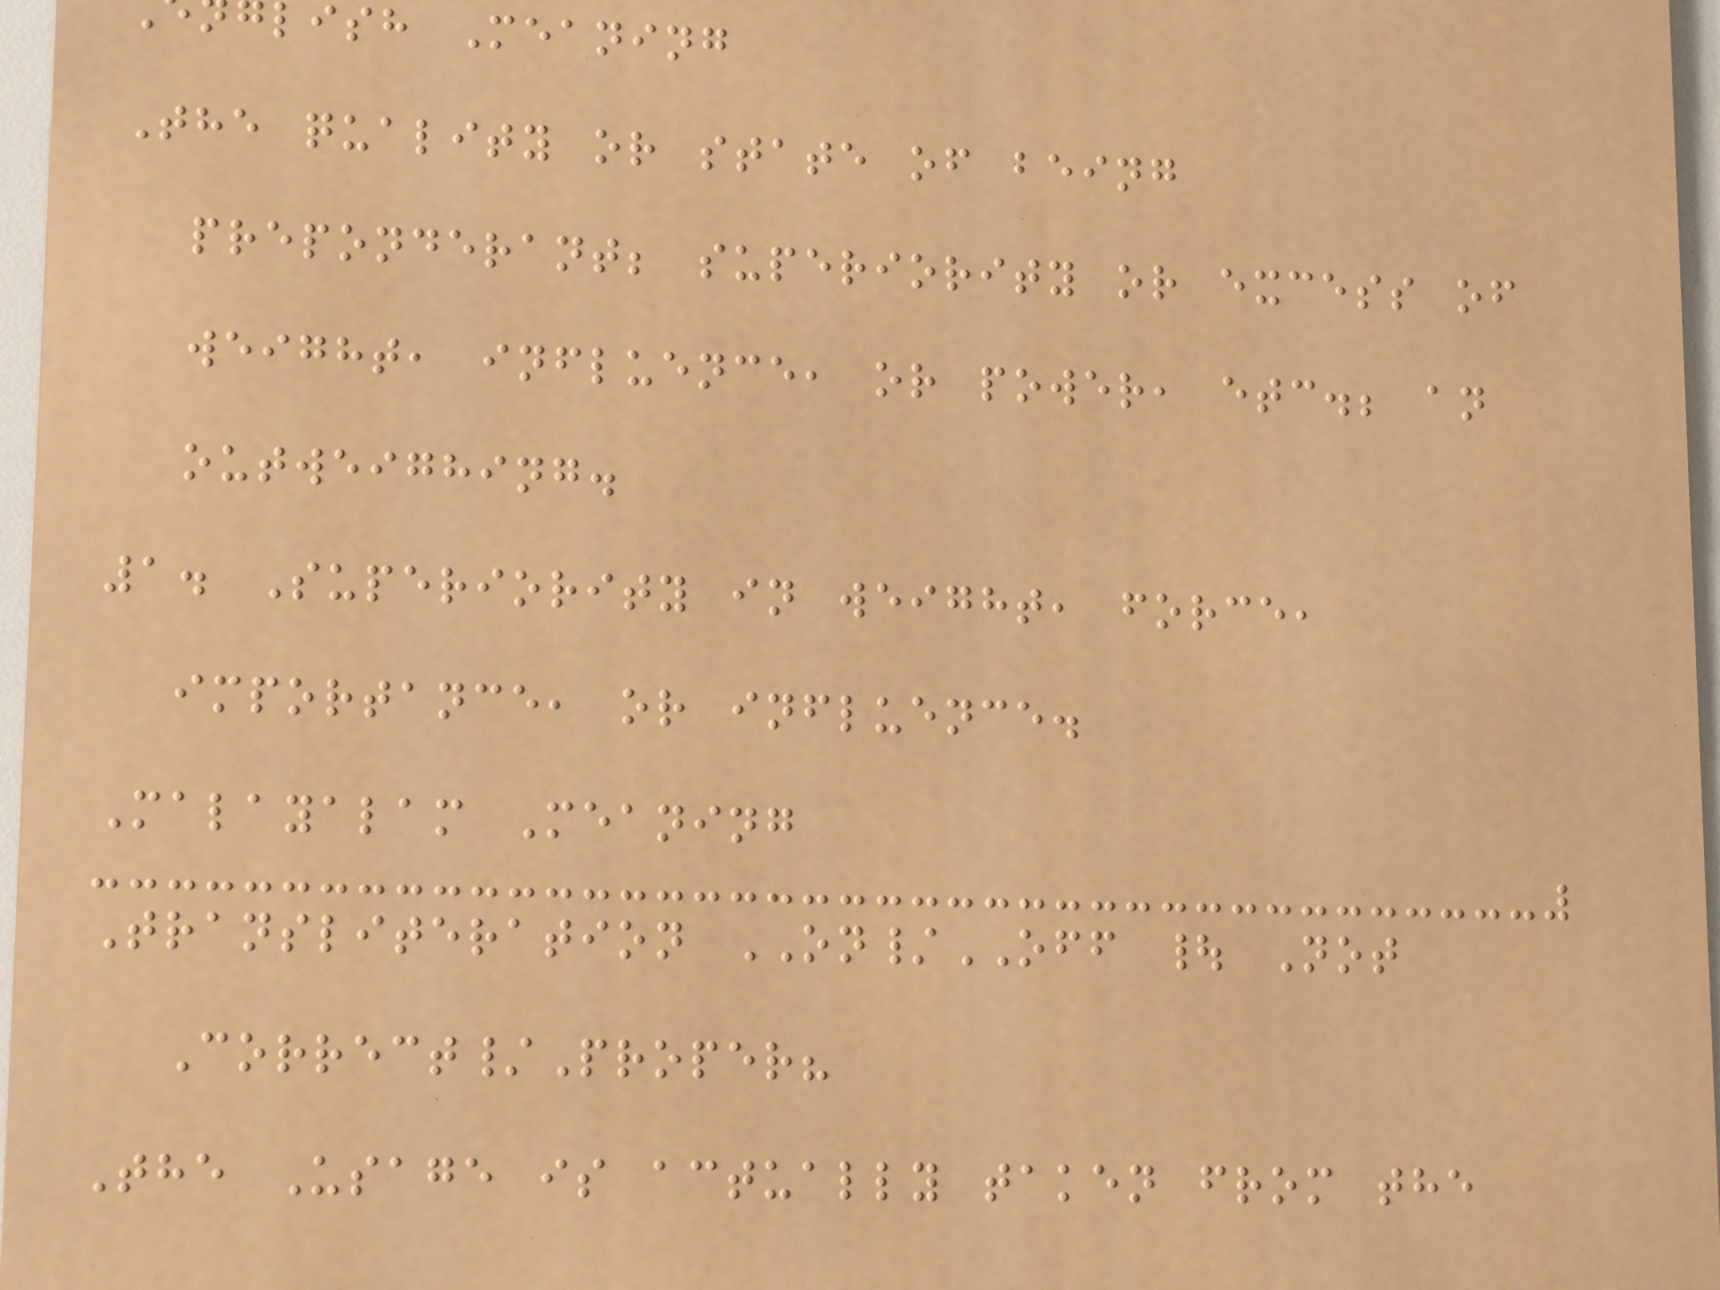lish Meaning
The quality or state of being
preponderant; superiority or excess of
weight, influence, or power, etc.; an
outweighing.
1. Superiority in weight, force,
importance, or influence.
Malayalam Meaning
Transliteration ON/OFF | Not
Correct/Proper?
The Usage is actually taken from the
